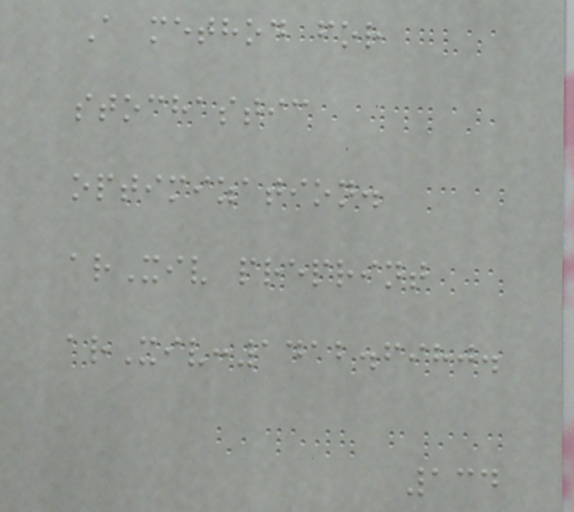A method for
stochastic
optimization.
arXiv preprint
arXiv:1412.6980.
134
